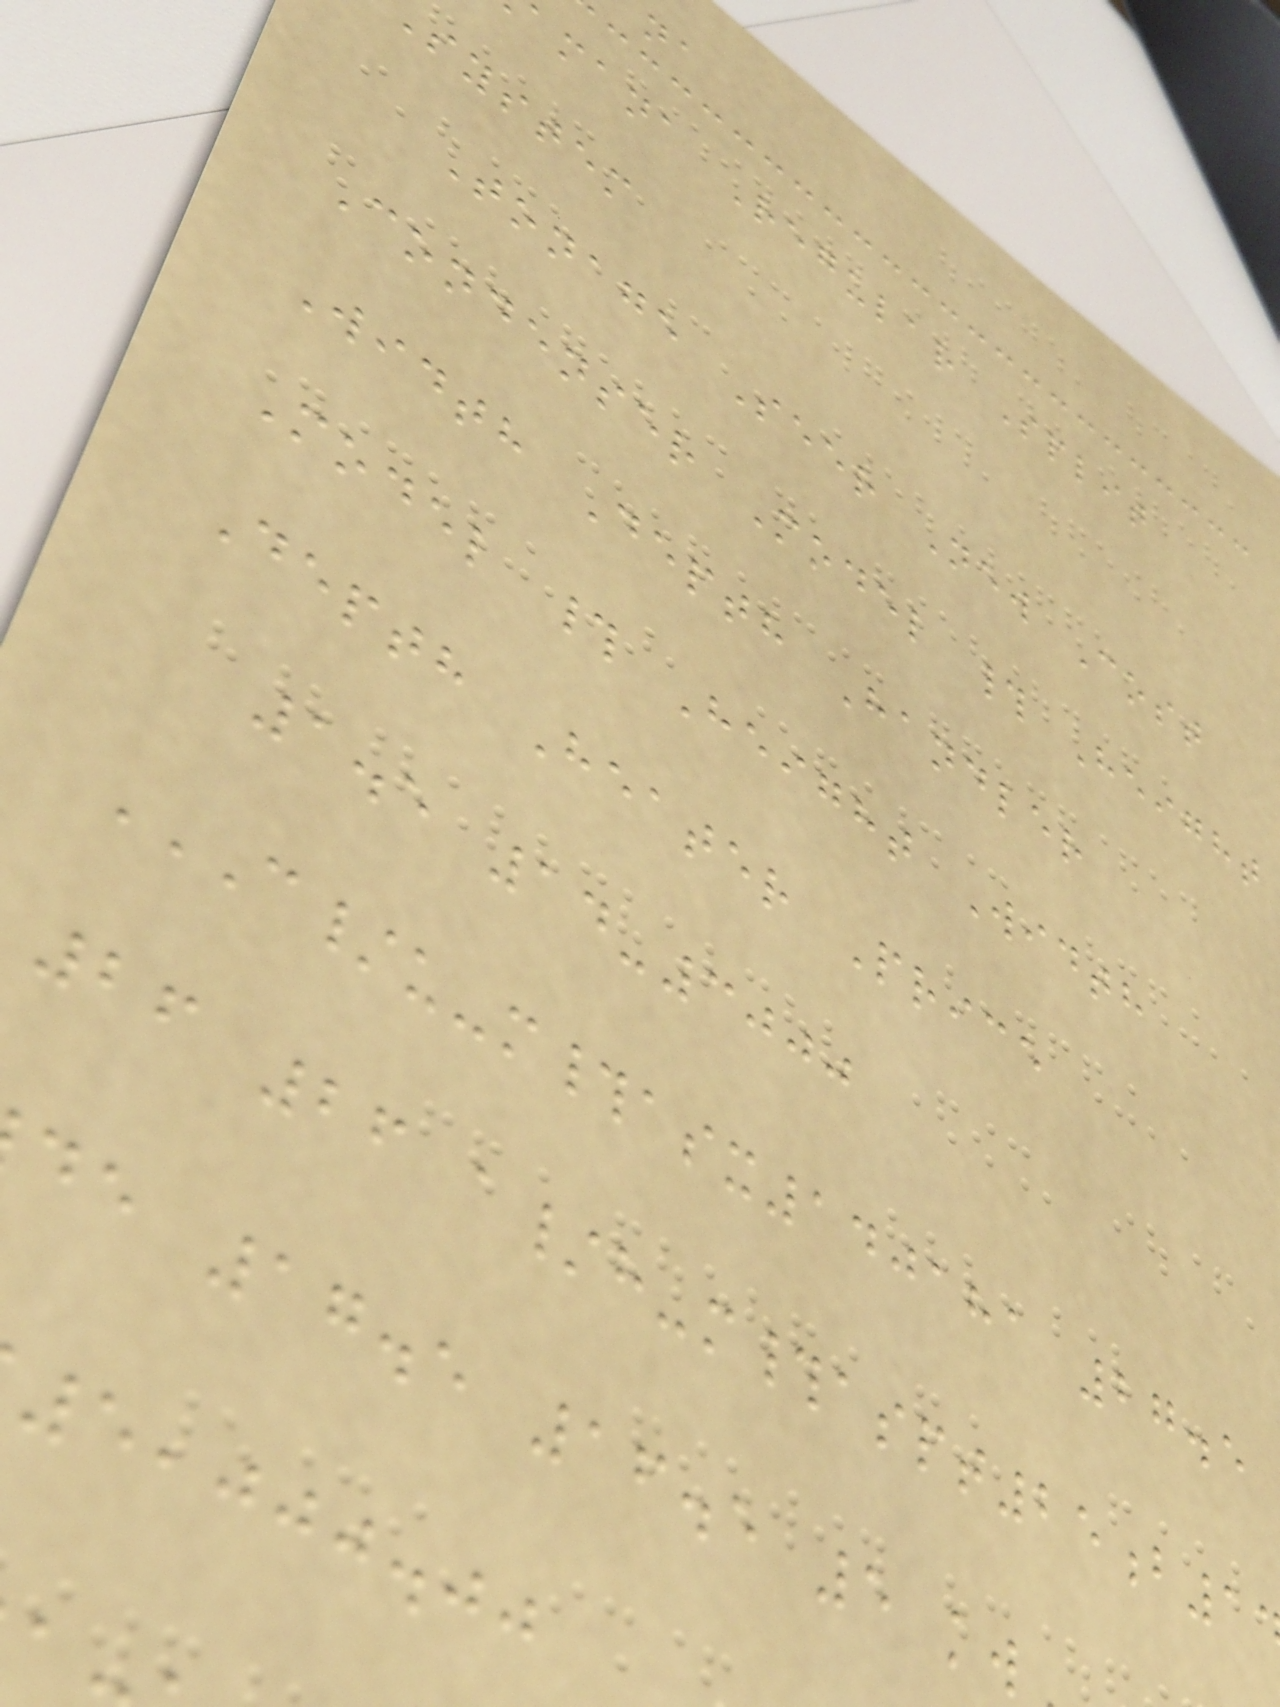amana Regular Split
system
Tonage Seer New Cost
Condenser Model # Height
Width Depth Handler
Model # Height Width
Depth Heater Price
1.5 14-3000
C/U-M#ASX140181 27.5
26 26
de 17.5 16.5 5
5,000.00
